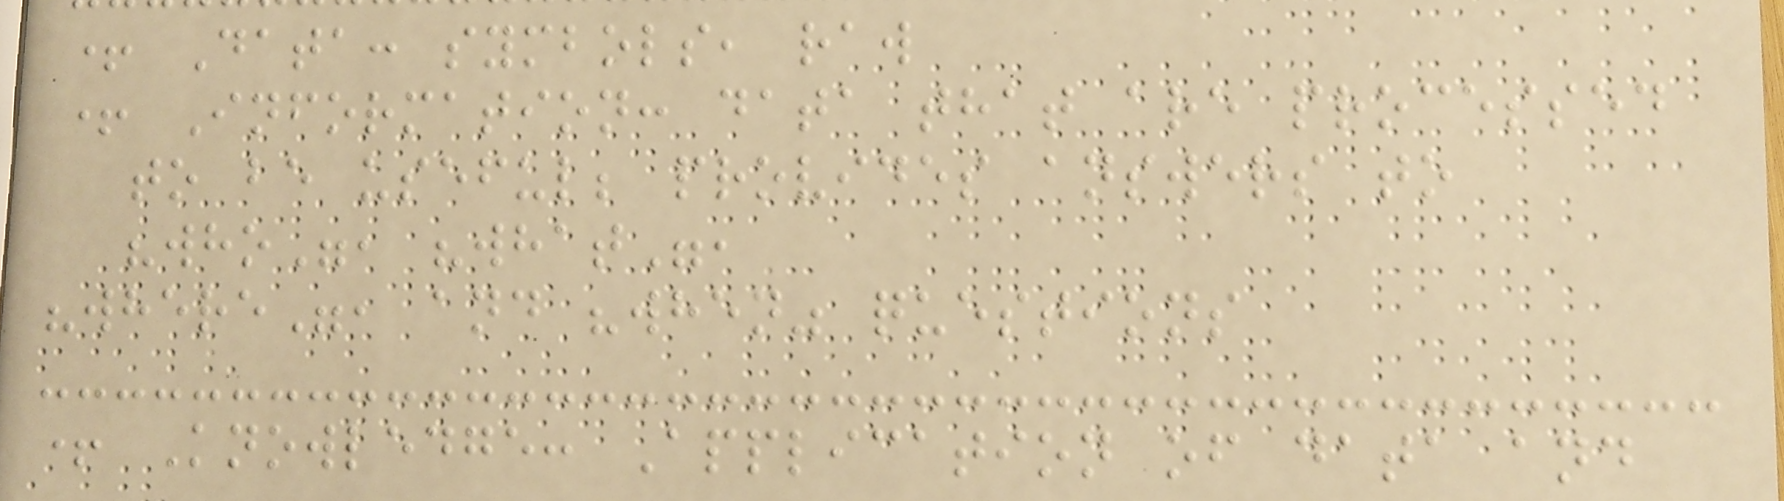+ Data: symbols, raw
+ Information: data that are processed
to be useful; provides answers to
"who", "what",
"where", and "when" questions
+ Knowledge: Application of data and
